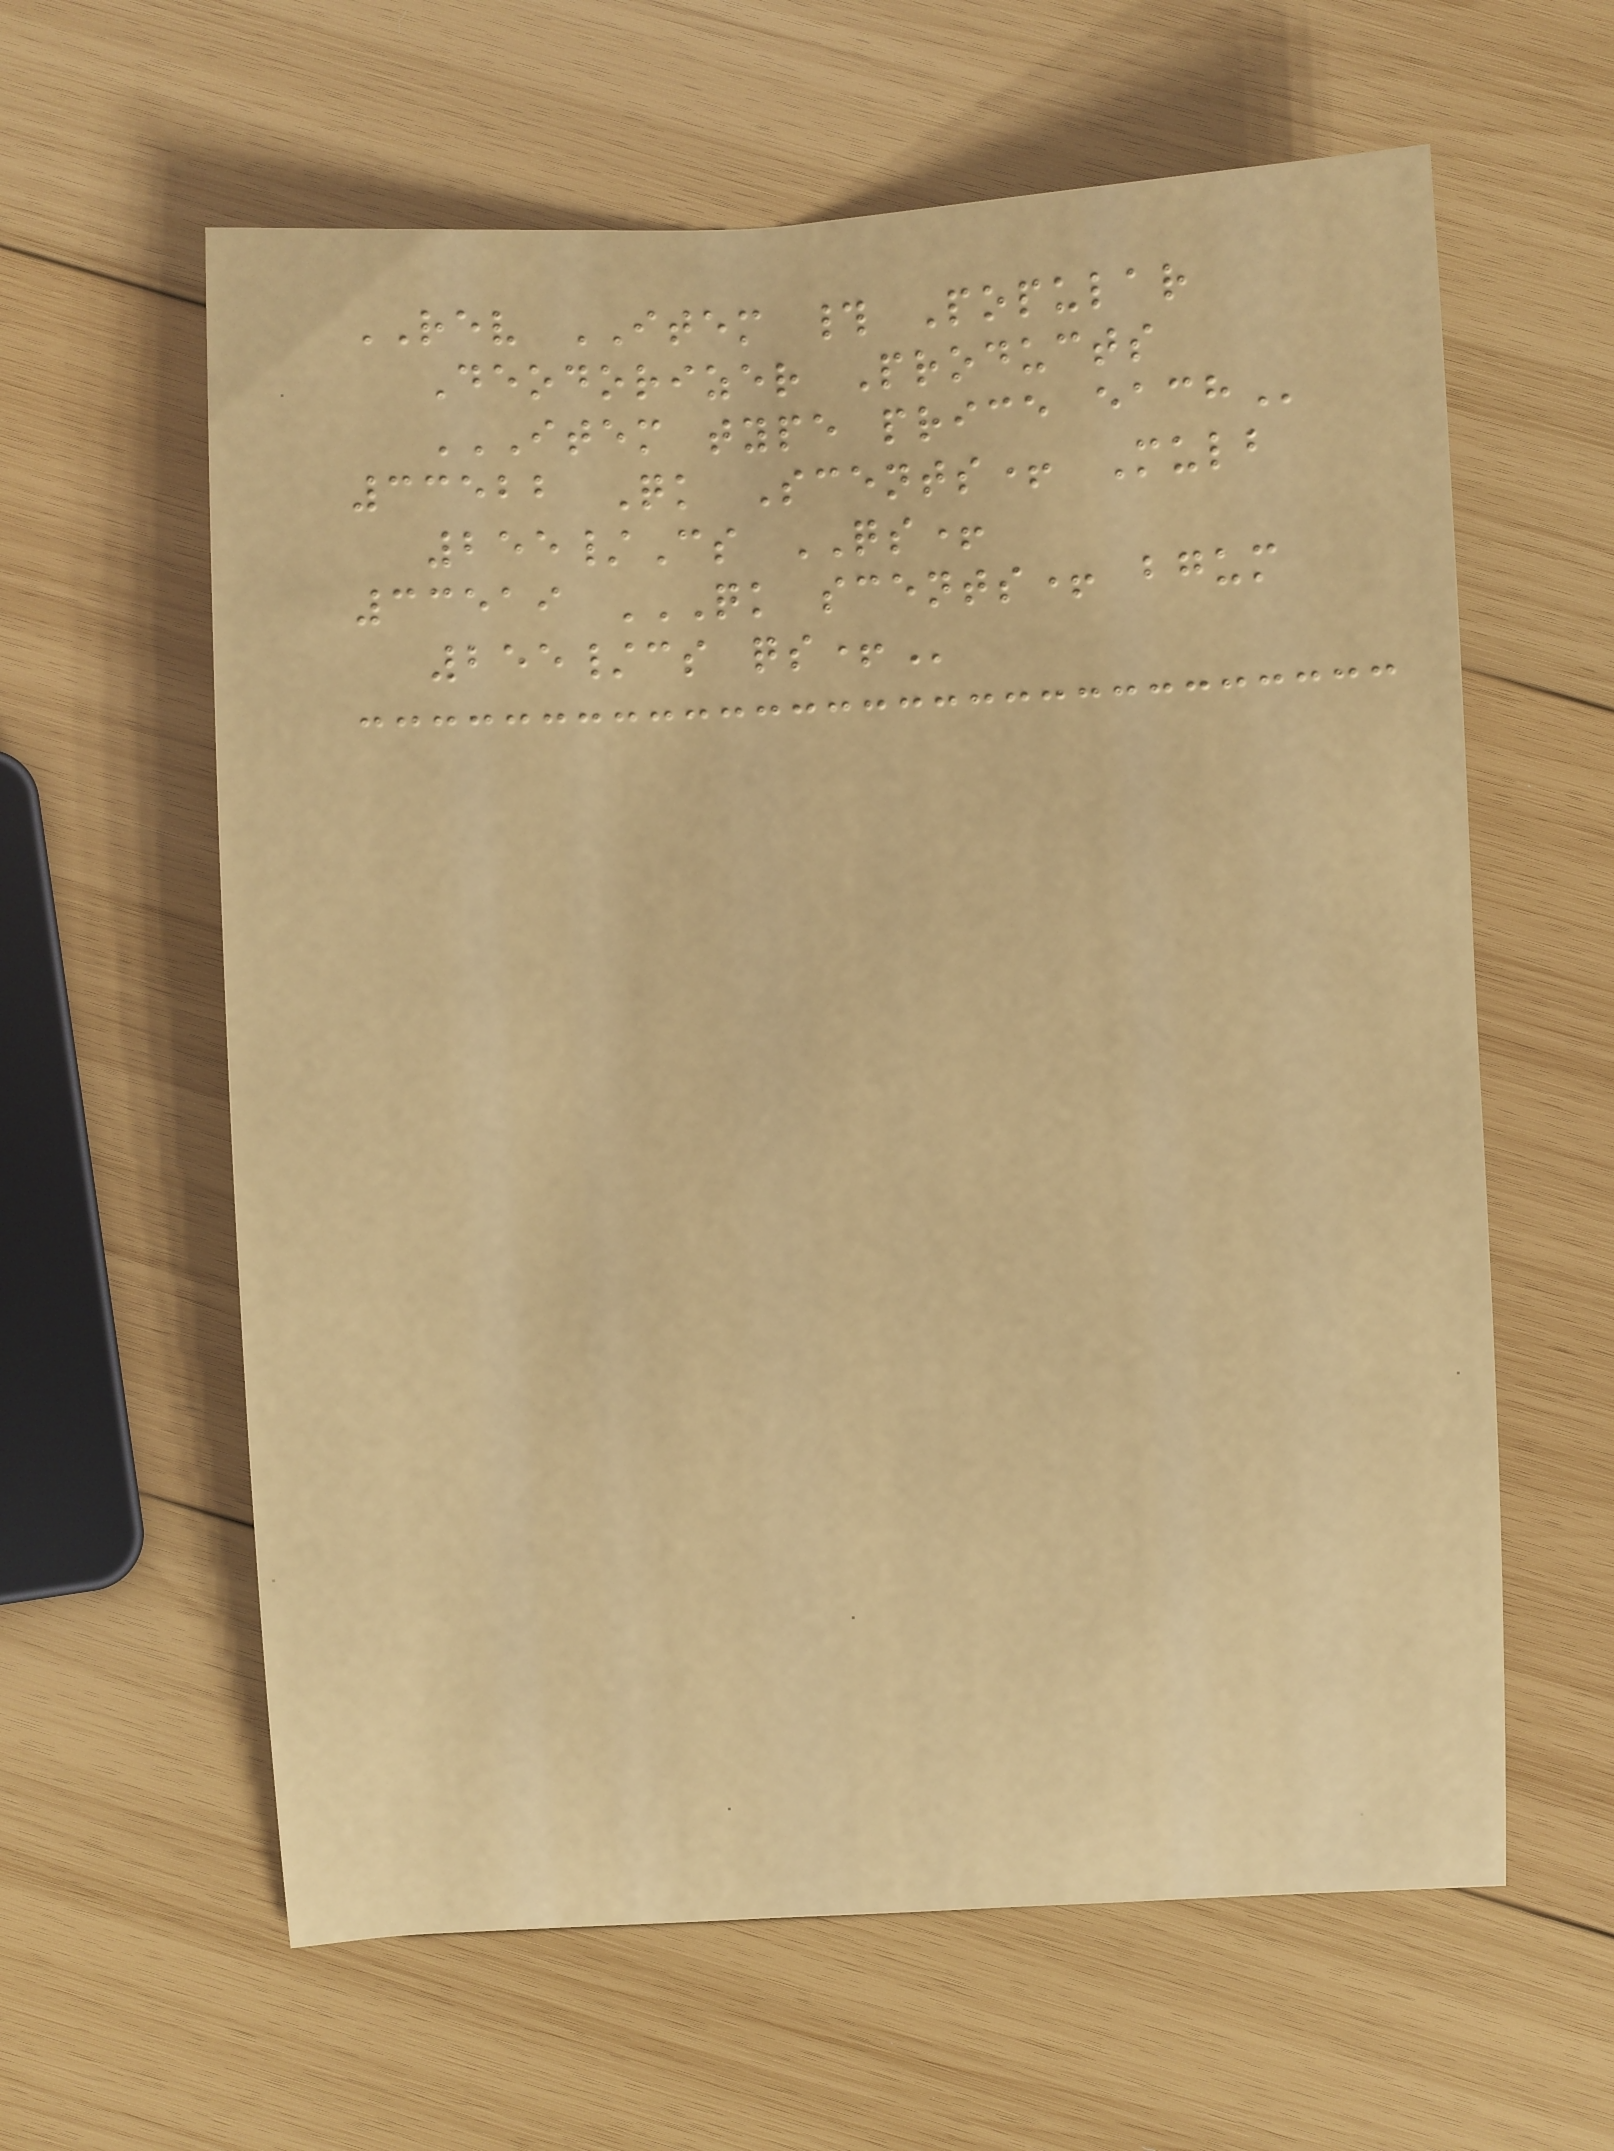REV ITEM # Popular
Deodorizer Products
ITEM TYPE PRICE EACH
33522 Qk Scents+ Mulb
255/Cs QS+
33519 QK SCENTS+ BGUM
255/CS QS+
